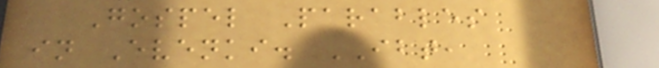Gospel Parables
in Evenki. IBT,
